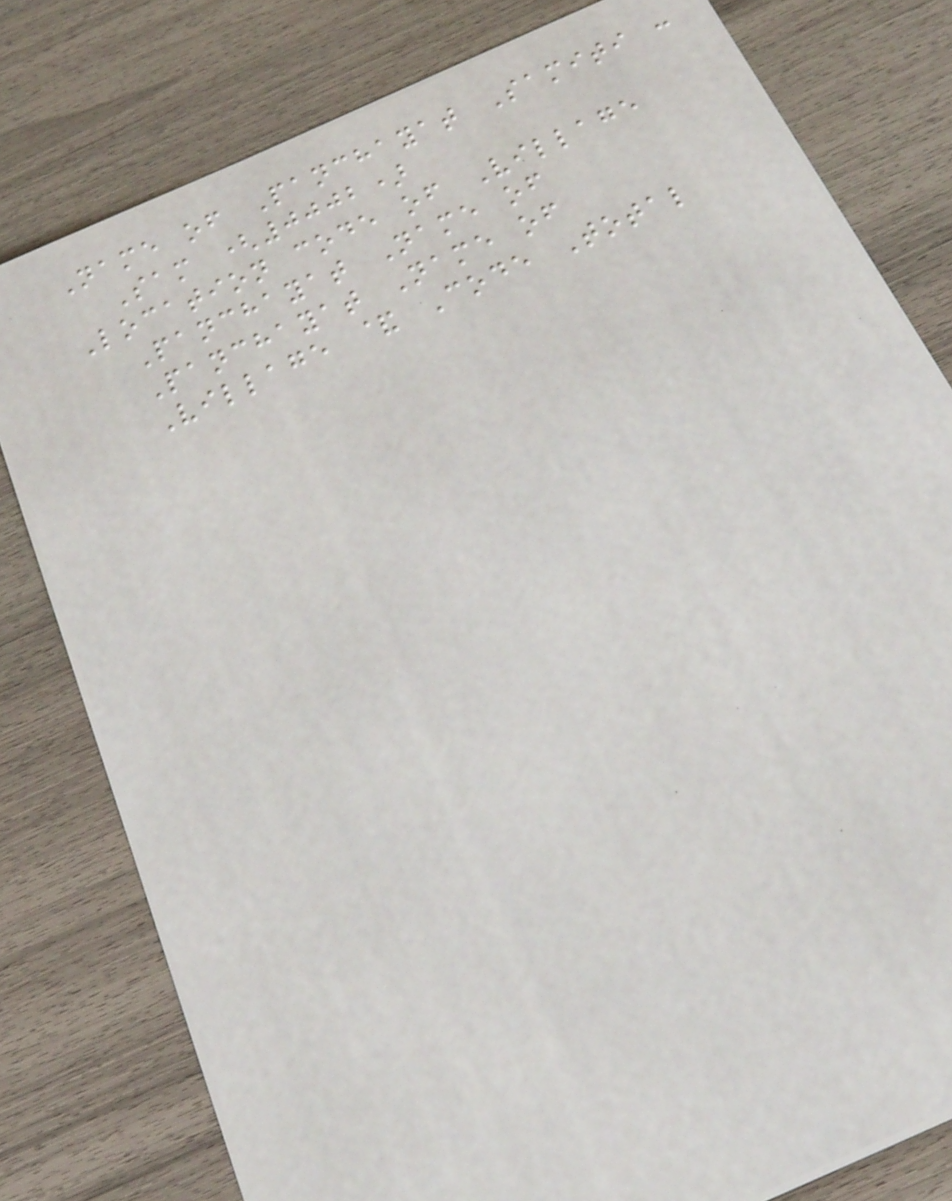Name of Panchayat Samiti :
Sam (0002)
Location code of Village
Panchayat Name of
Panchayat Name of
Village & Code Total
